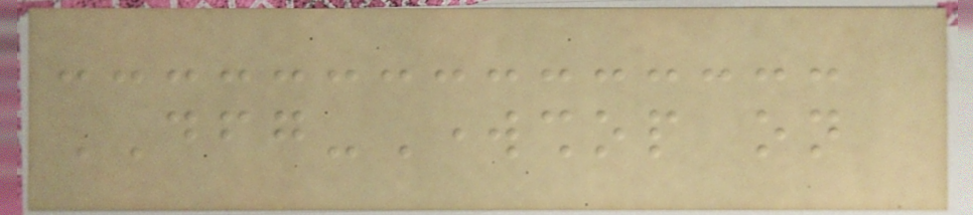DFG-Workshop on
